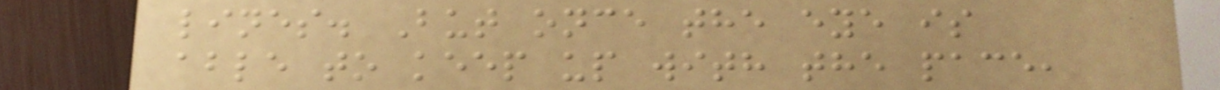lines. But once the eye is
able to keep up with the pace,
